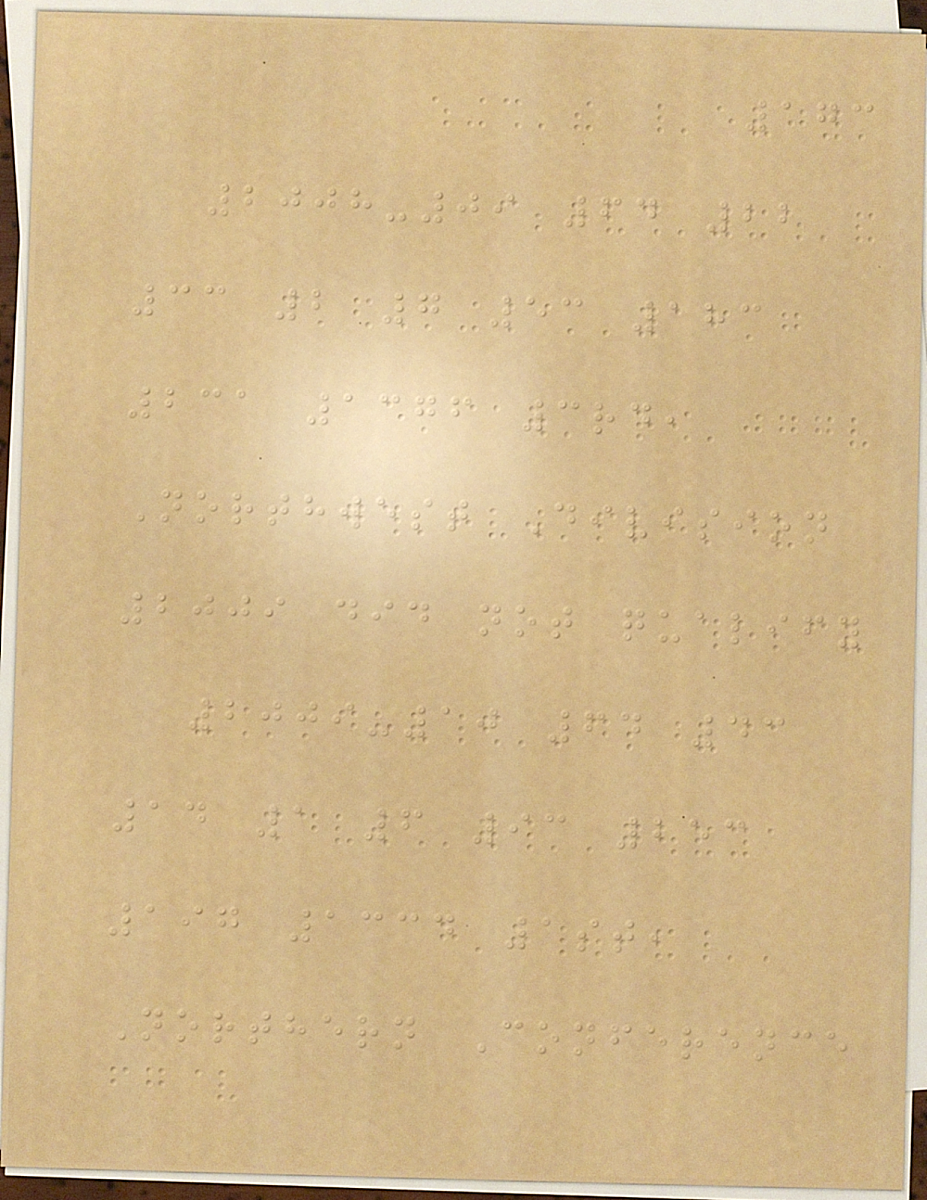173
2008-09 64 22
33 2 7 53 183
231 1376 3rd,
Northwest Division
2009 did not qualify
2009-10 64 43
14 1 6 93 253
197 1334 1st,
Northern Conference
